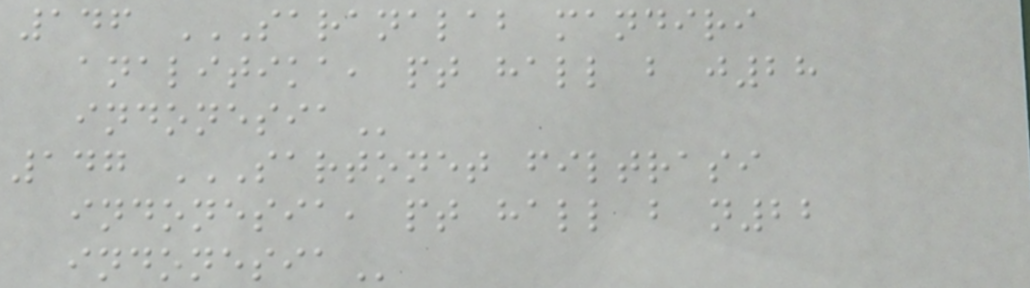146 SARANALAB MANDIRI
ANALITIKA, PT HALL B J28
INDONESIA
147 SARTONET FILTRASI
INDONESIA, PT HALL B N22
INDONESIA
